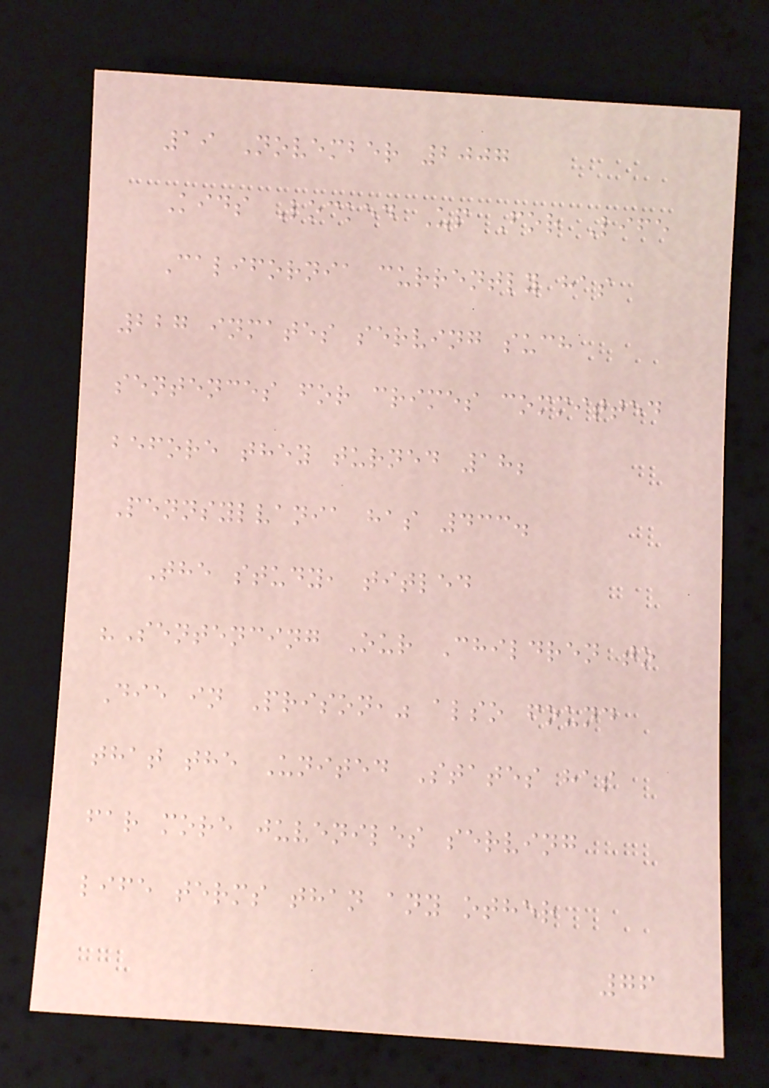19 November 2007
Kids Locked Up For Life
California currently has
227 inmates serving such
sentences for crimes committed
before they turned 18;
Pennsylvania has 433.
The study, titled
"Sentencing Our Children to
Die in Prison," also found
that the United States has
far more juveniles serving
life terms than any other
76
